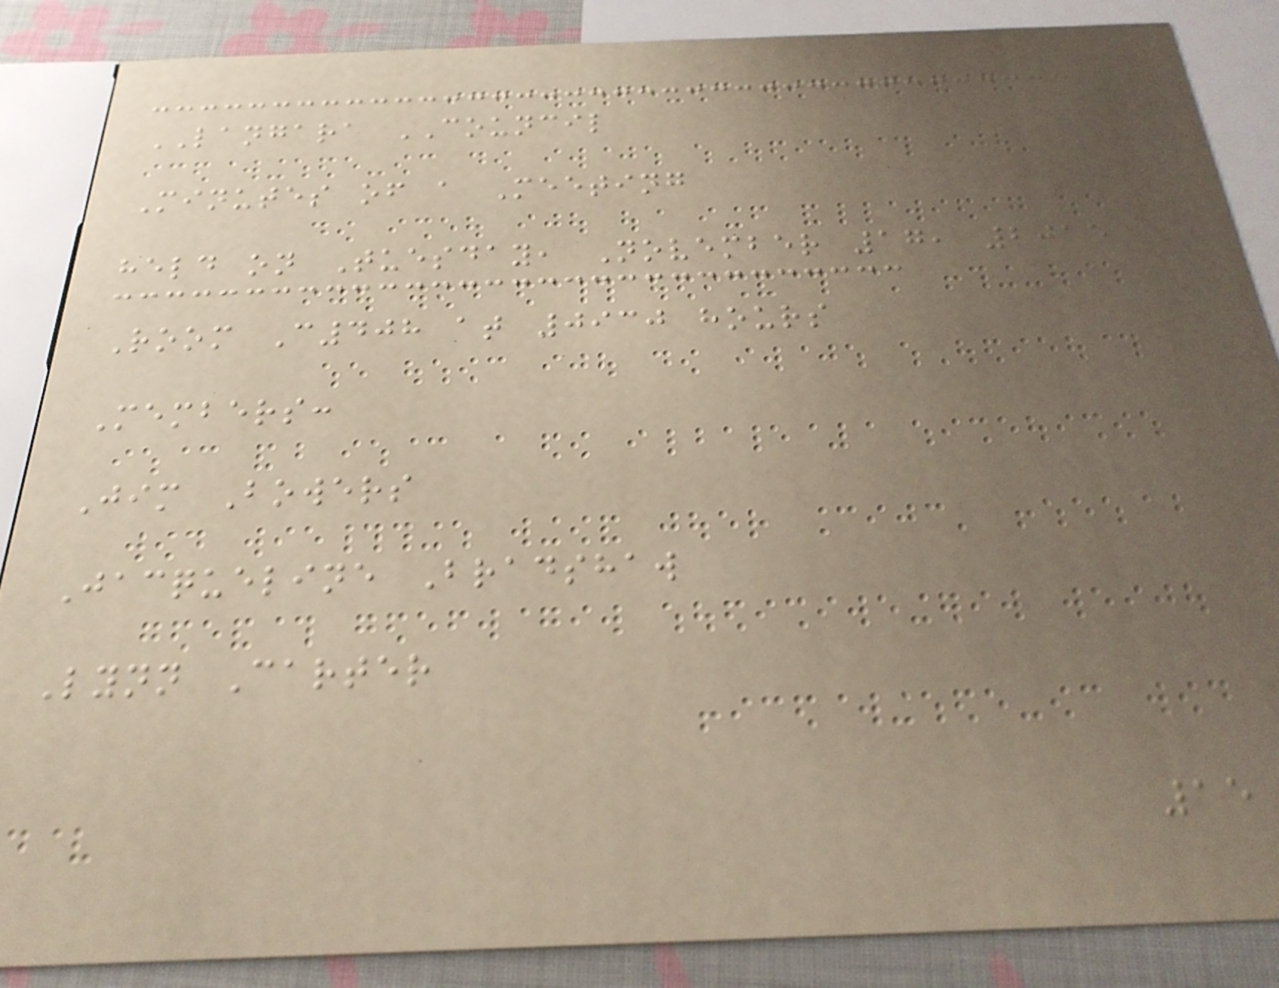LANGARA COUNCIL
Minutes of a Meeting
held on Tuesday, November 17, 2015
Room C408 at 0930 hours
Members:
Jim Bowers
Jacqueline Bradshaw
Lynn Carter
15
